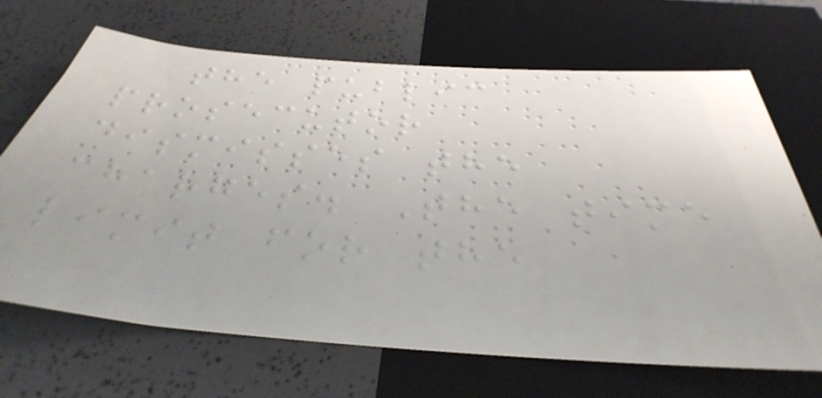the public
prosecutor
dismisses the
charges. The time
limit for the
